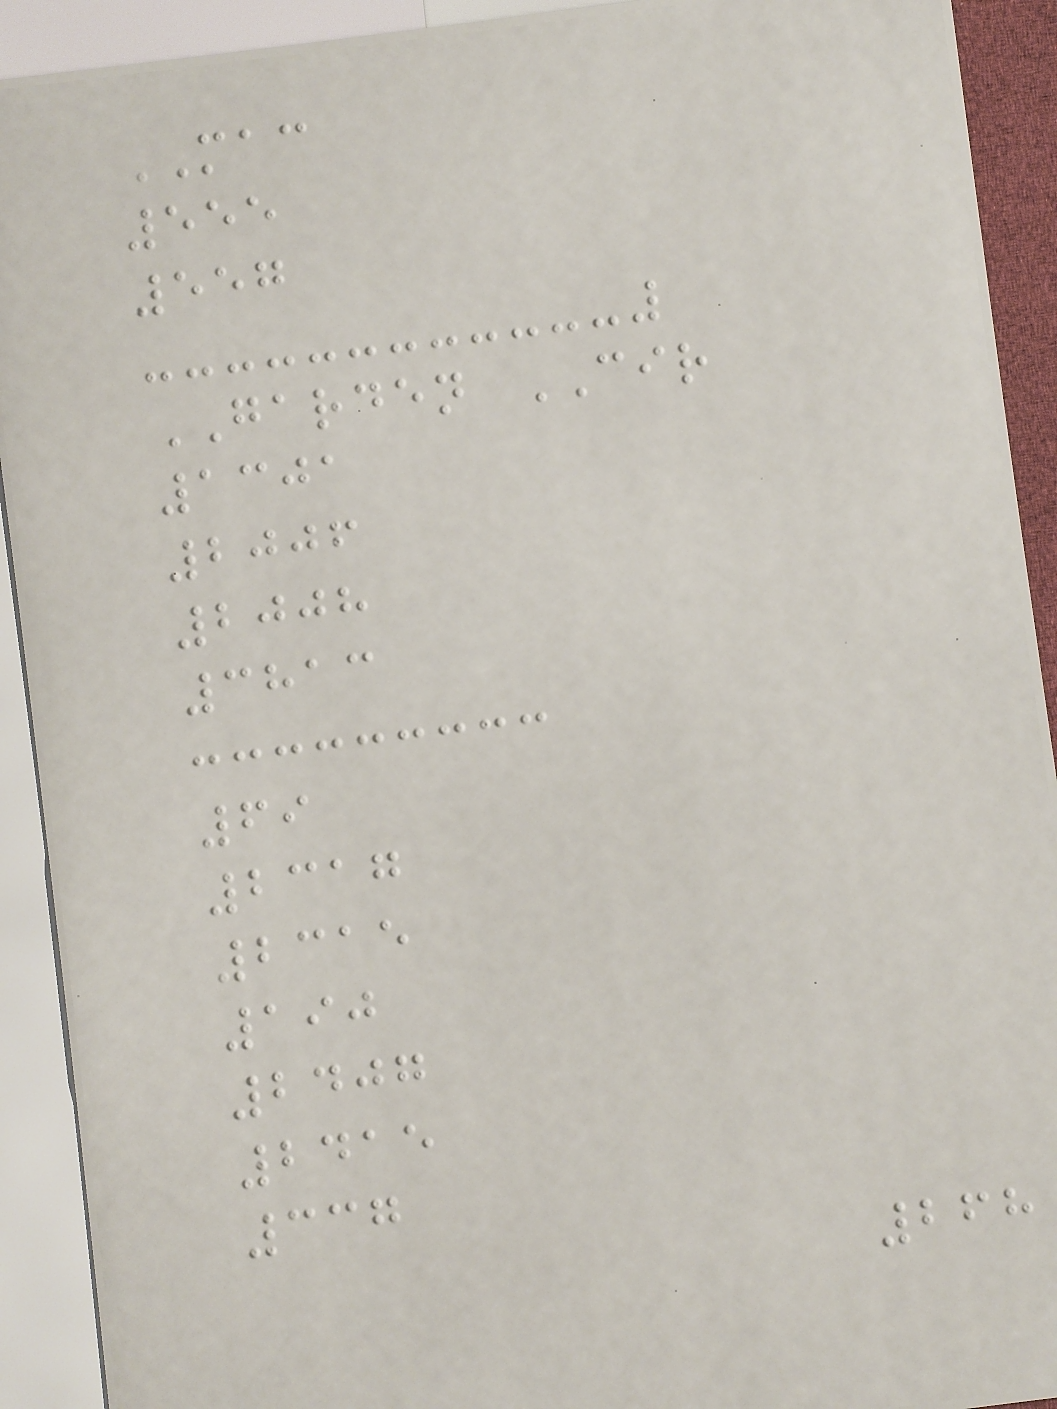MAC
555
557
GARDEN CIR
1301
2006
2008
3813
69
2317
2315
190
2407
2415
337
268
